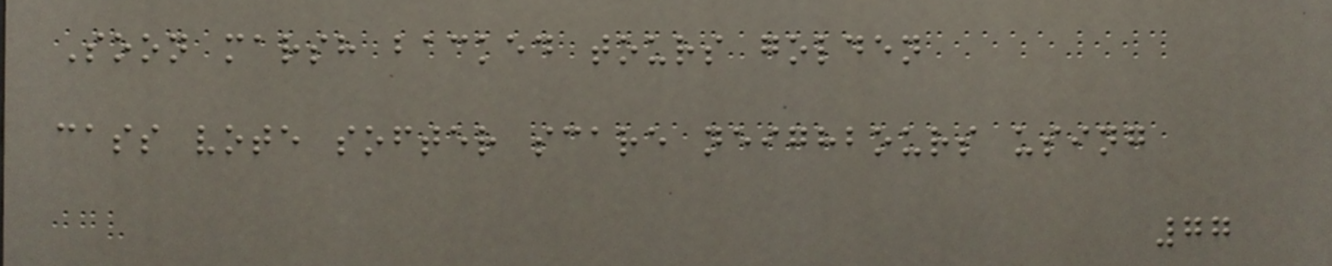Soon marsh backed tours golden
cass vote softer scare neighbours using
77
